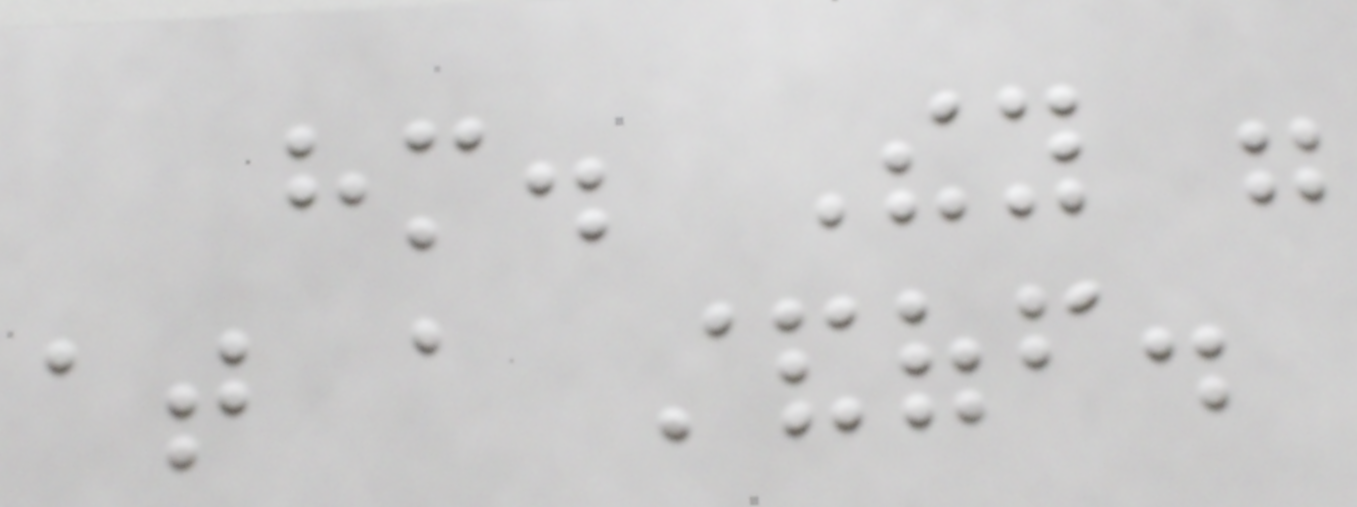him. They were
at a standoff.
